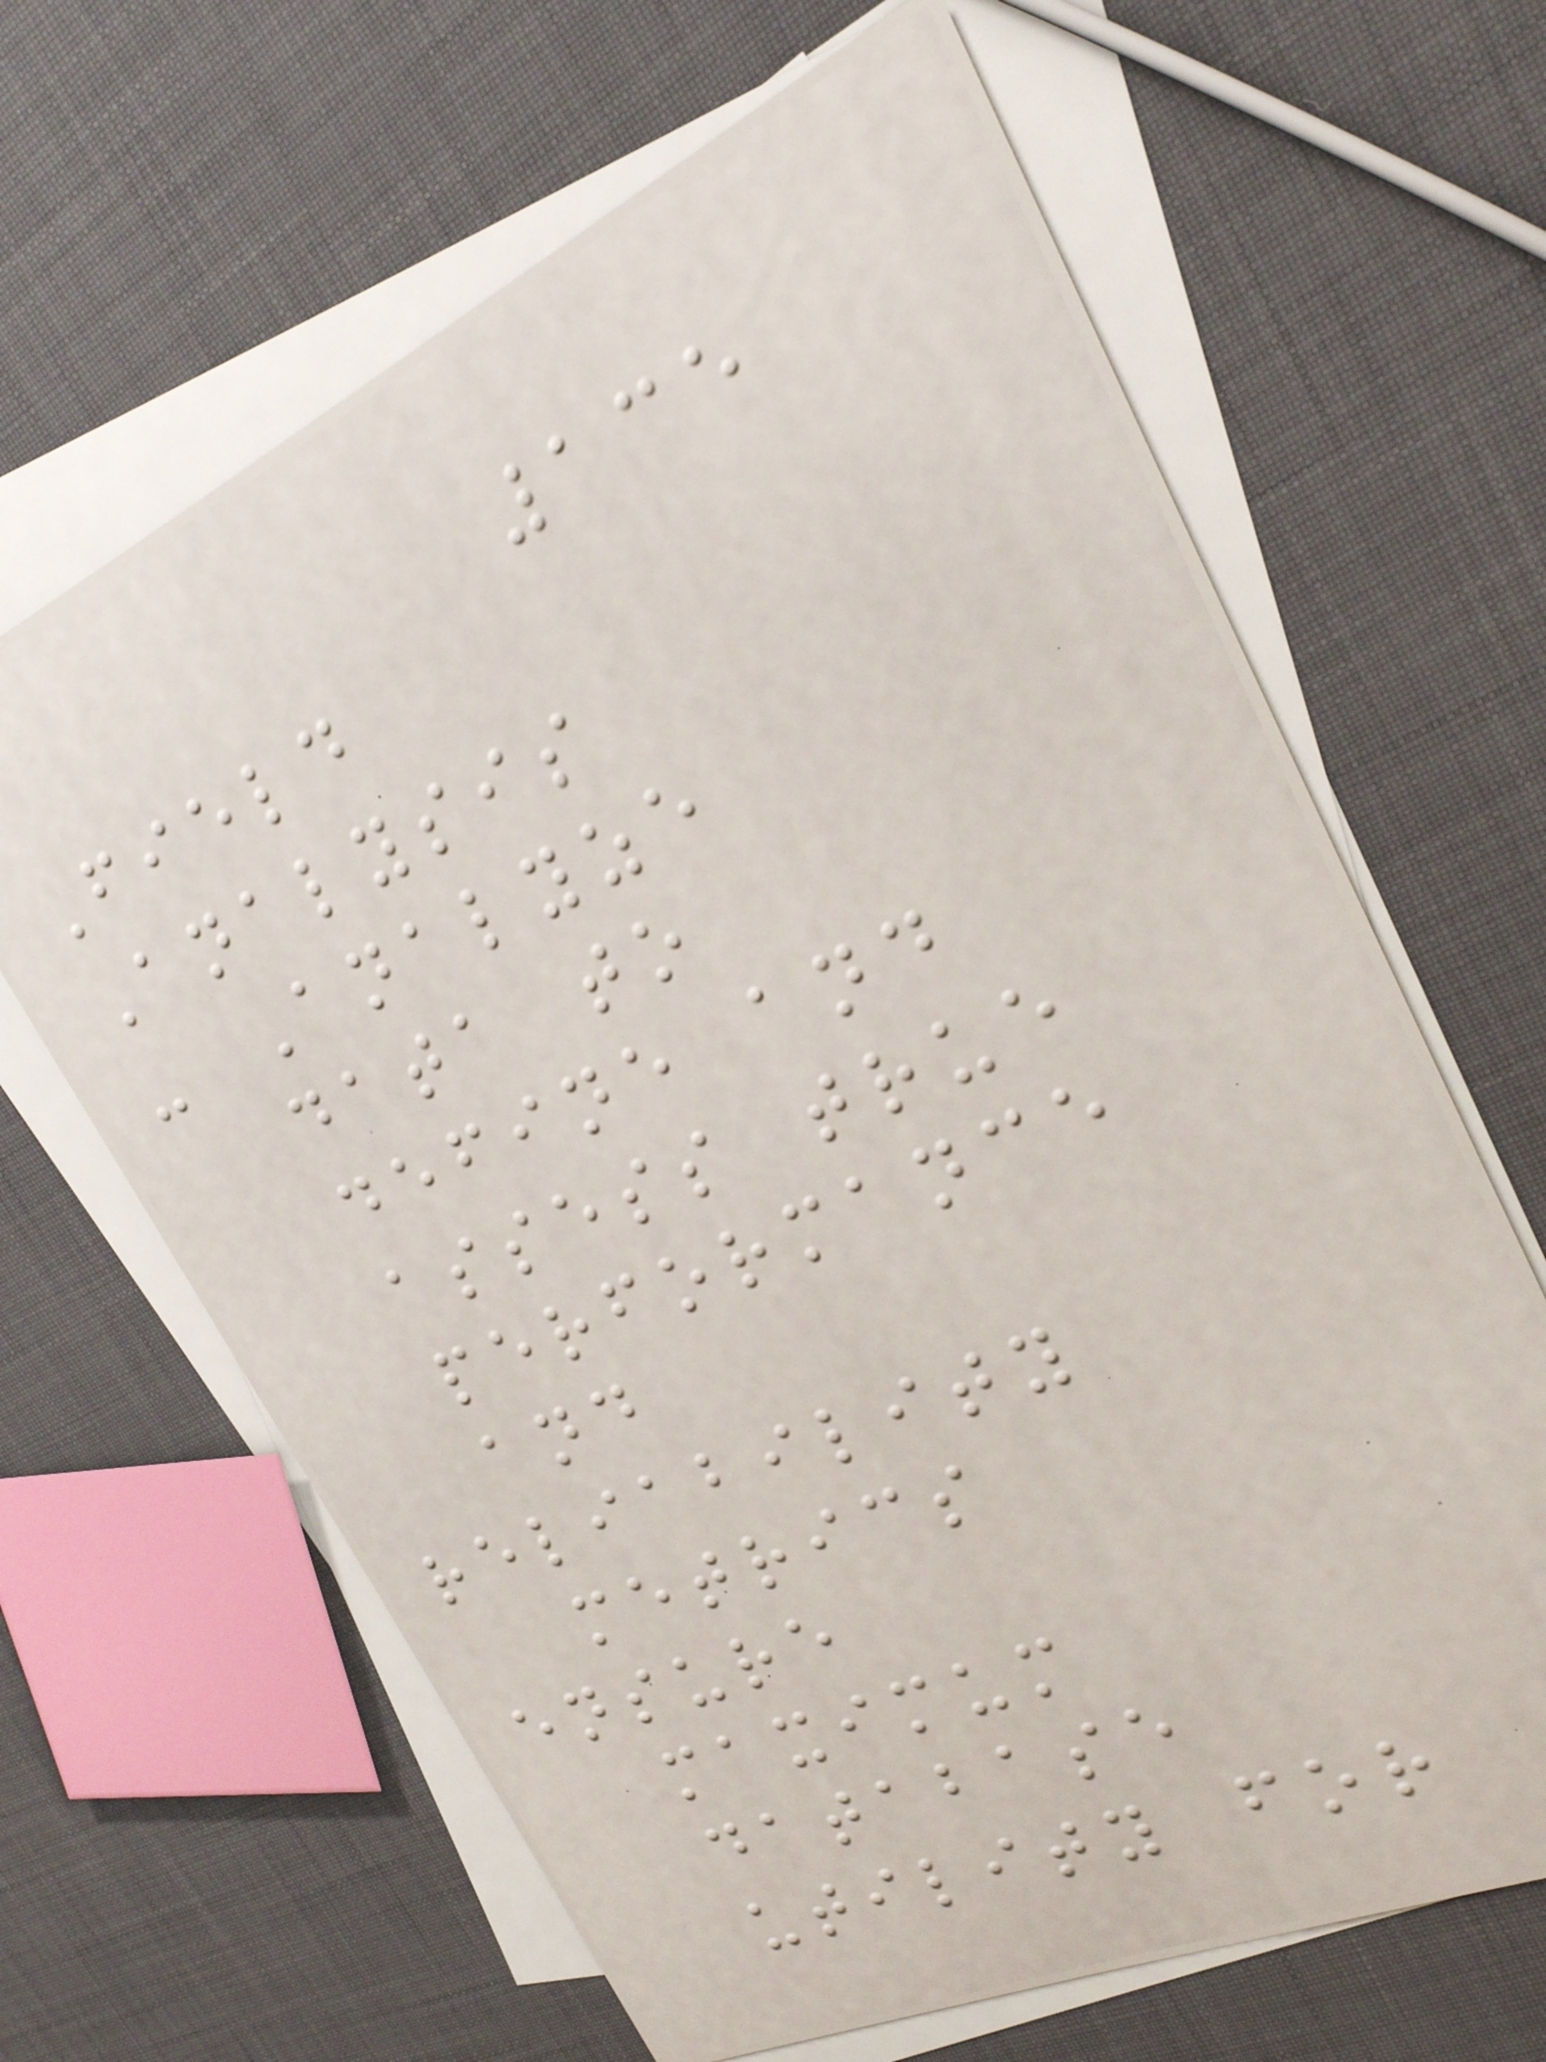135
Field
Analysis
- Analyze
data to
define and
assess true
performance
and
reliability
metrics
ensure
maximum
database
utility for
